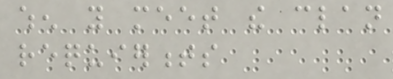when you meet the clan
requierments
